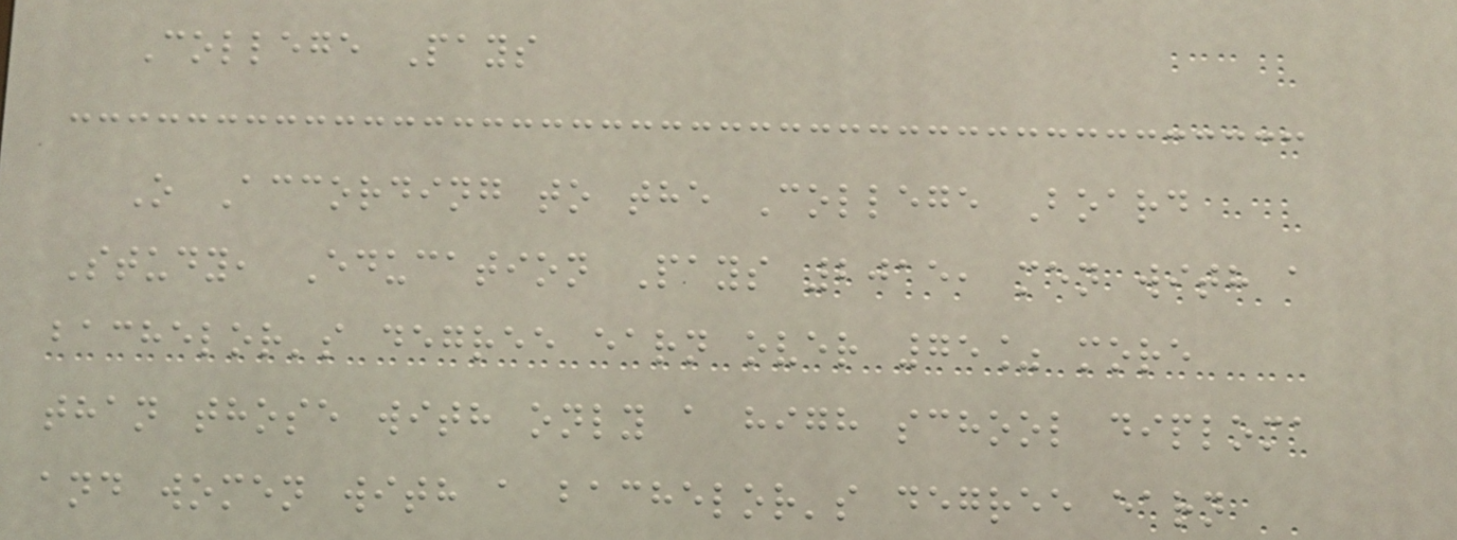College Pays
O According to the College Board
Study, Education Pays 2015, men with a
bachelor's degree earn over 75% more
than those with only a high school diploma
and women with a bachelor's degree earn
